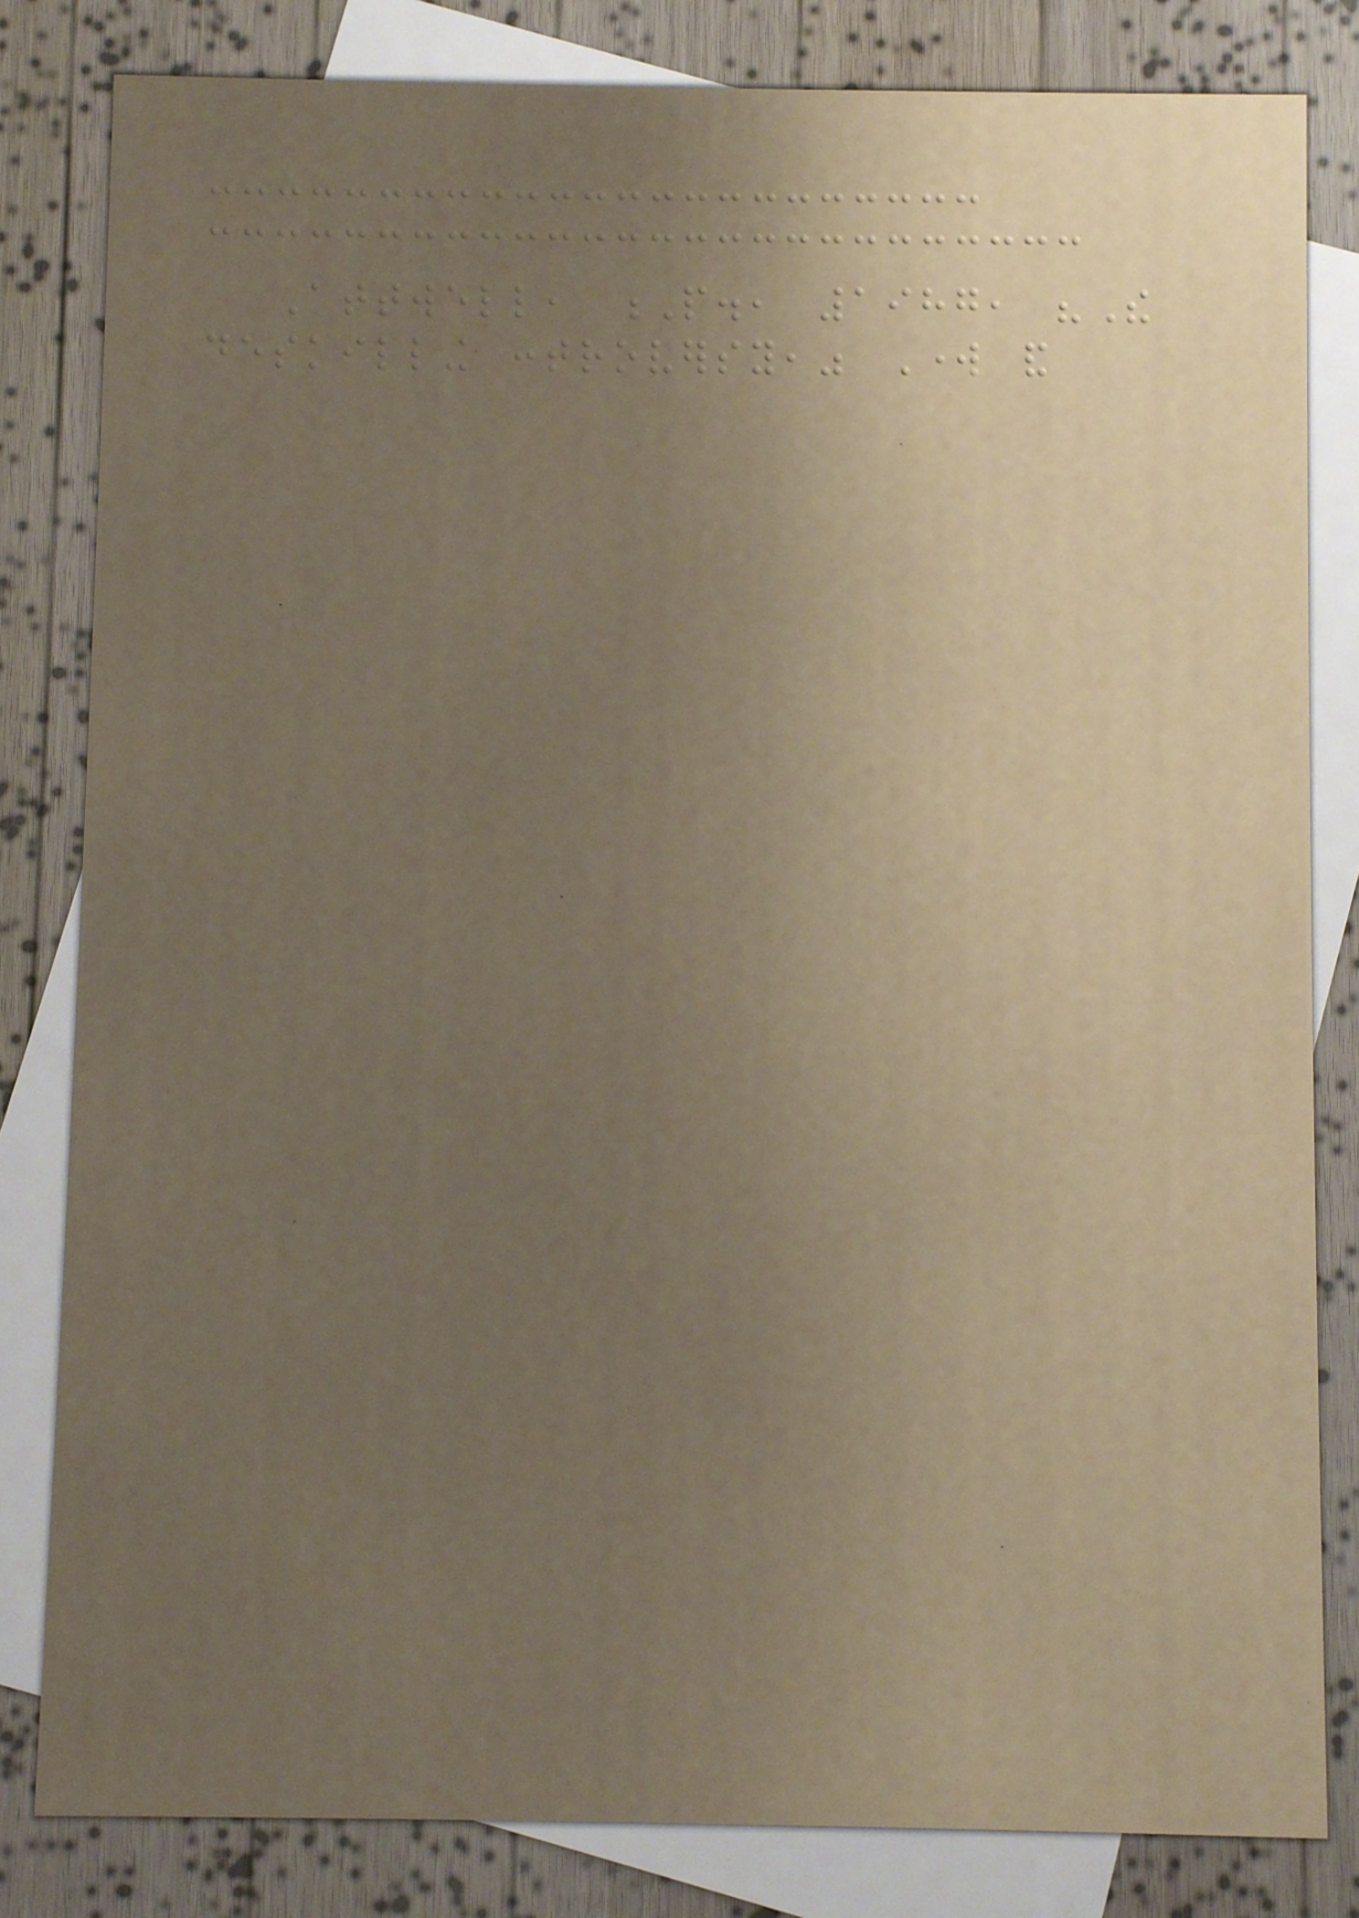Attwell, P., 1987, "The
deskilling controversy," Work and
